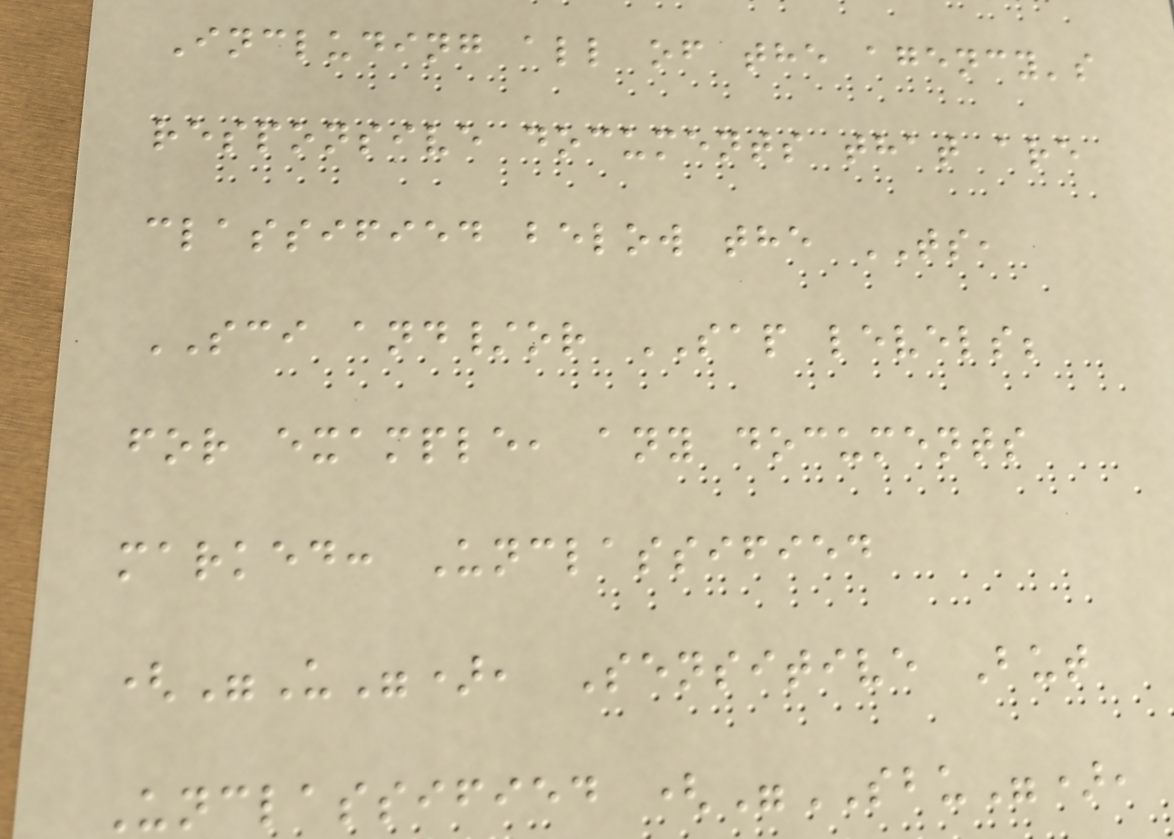Including all of the agency's
responsive documents that are
classified below the TS,
SCI and/or SAP levels;
for example, any documents
marked: Unclassified
("U"), Sensitive But
Unclassified ("SBU"),
